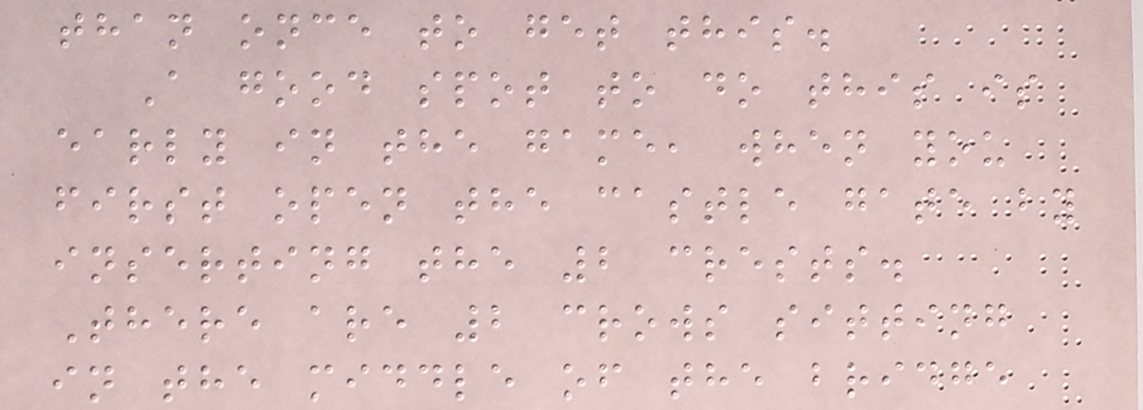than once to get this.
A good spot to do this is
early in the game, when you
first open the castle gate by
inserting the 2 crests.
There are 2 crows sitting
in the middle of the bridge
